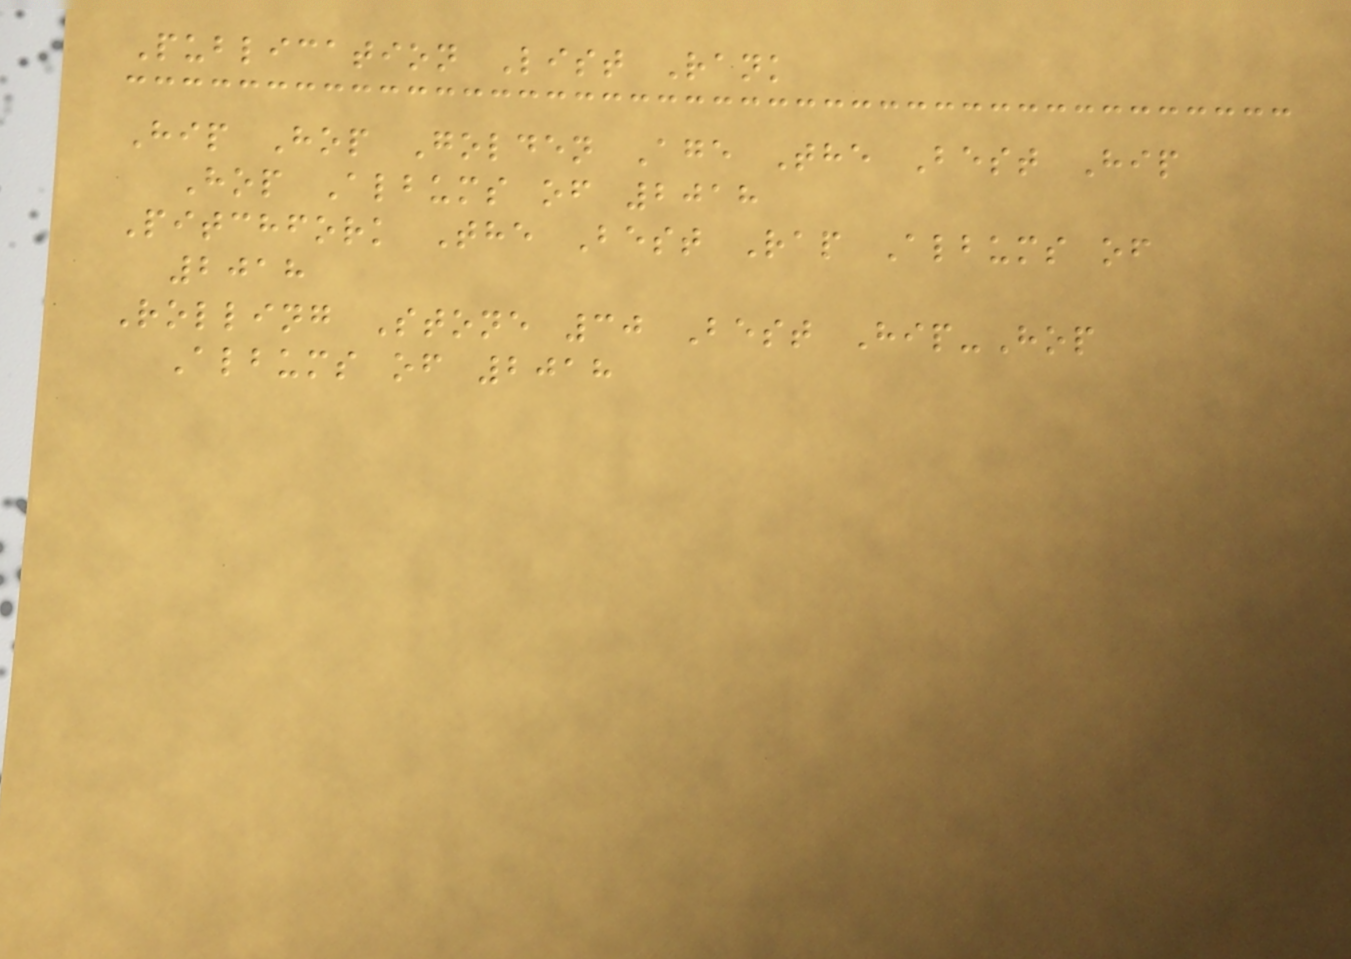Publication List Rank
Hip Hop Golden Age The Best Hip
Hop Albums of 2018
Pitchfork The Best Rap Albums of
2018
Rolling Stone 30 Best Hip-Hop
Albums of 2018
